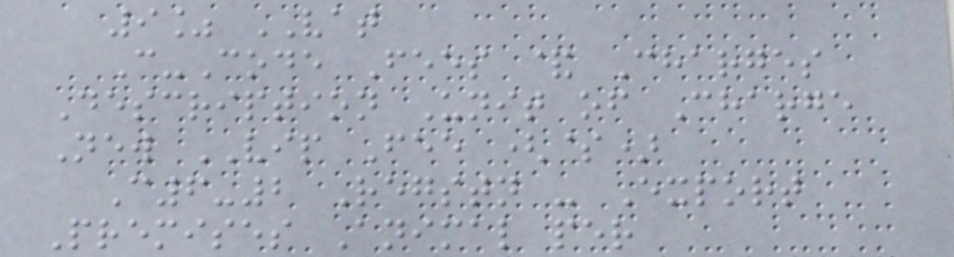9% VAT
C-Code Fees & Charges
Description Unit of Charge
New VIP Fee ($)
C6-2 Regstn - Export
Premises Animal per
